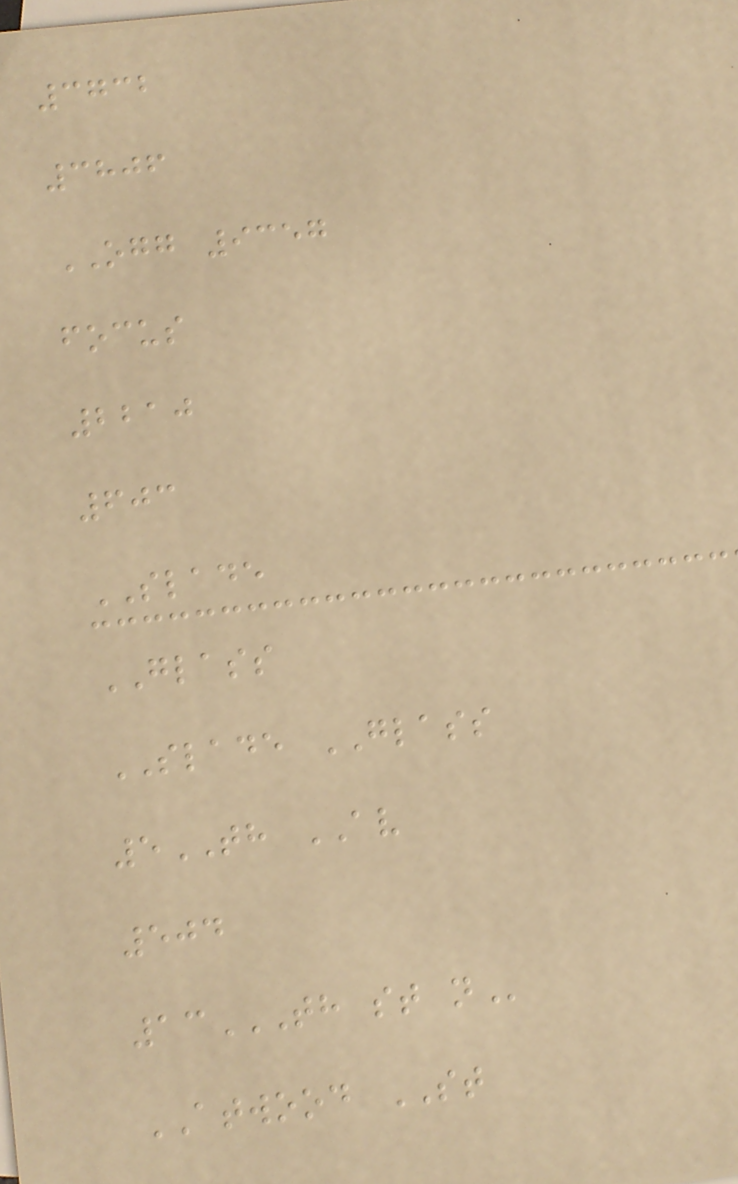3732
3806
OGG 9357
focus
2210
603
SLADE
GLASS
SLADE GLASS
5TH AV
504
13TH ST N
ATWOOD ST
